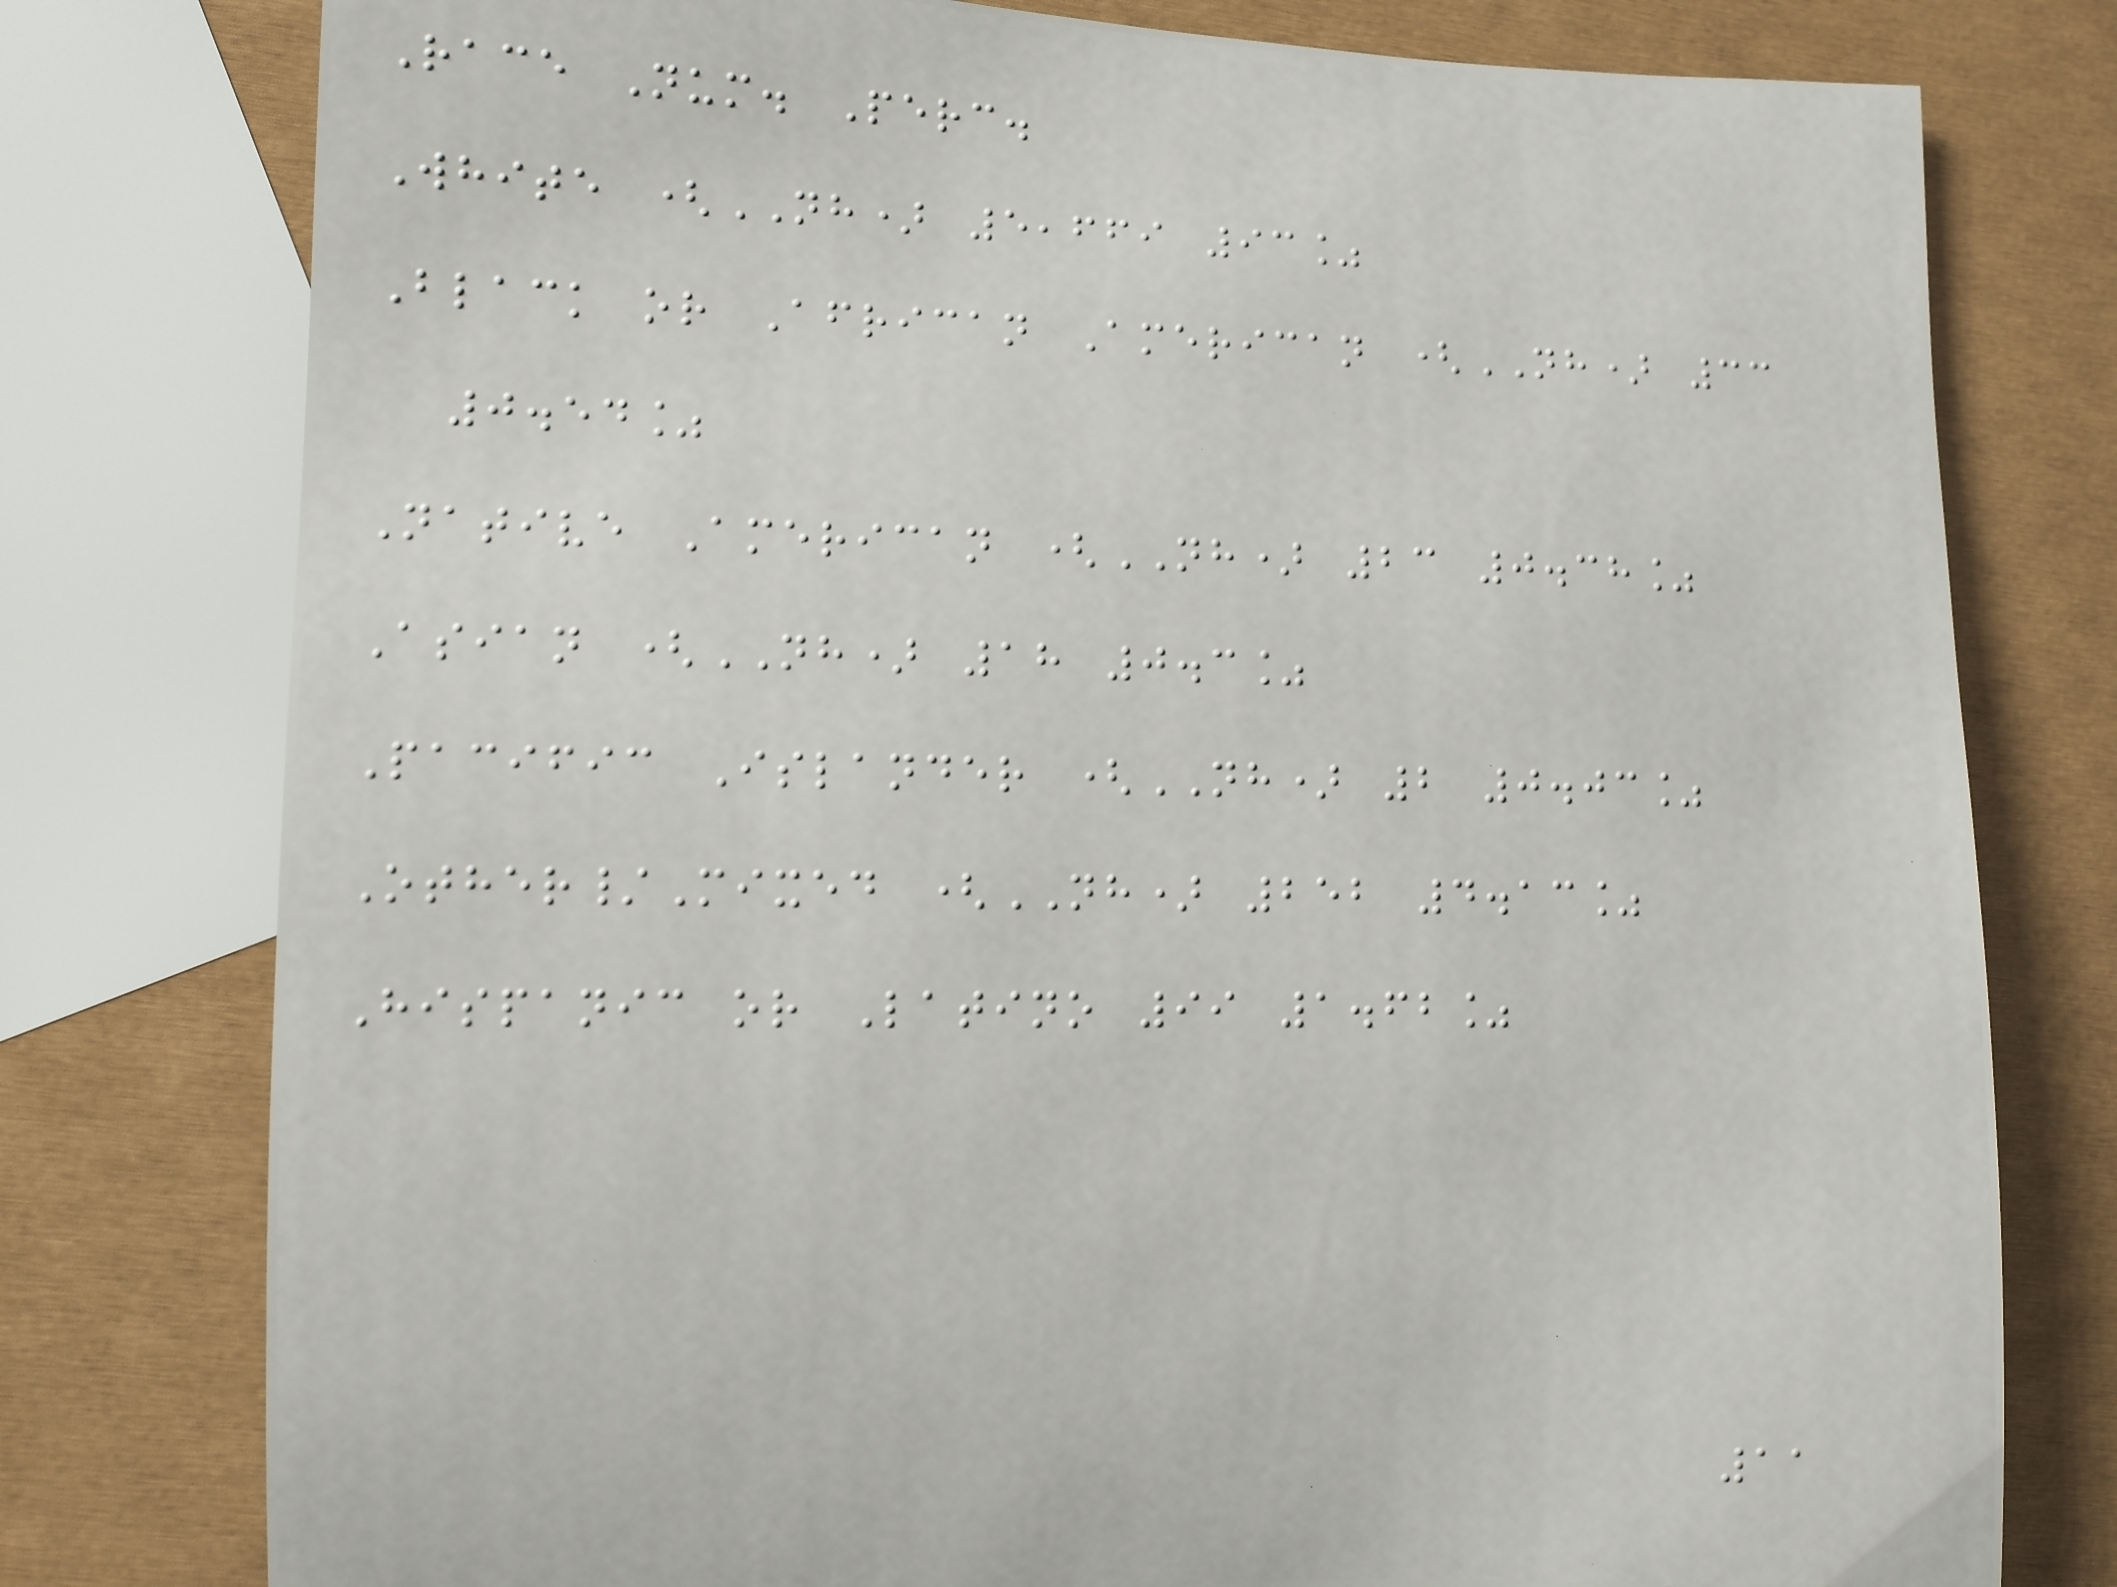Race Num. Perc.
White (NH) 5,669 93%
Black or African American (NH) 33
0.54%
Native American (NH) 23 0.38%
Asian (NH) 18 0.3%
Pacific Islander (NH) 2 0.03%
Other/Mixed (NH) 252 4.13%
Hispanic or Latino 99 1.62%
11
